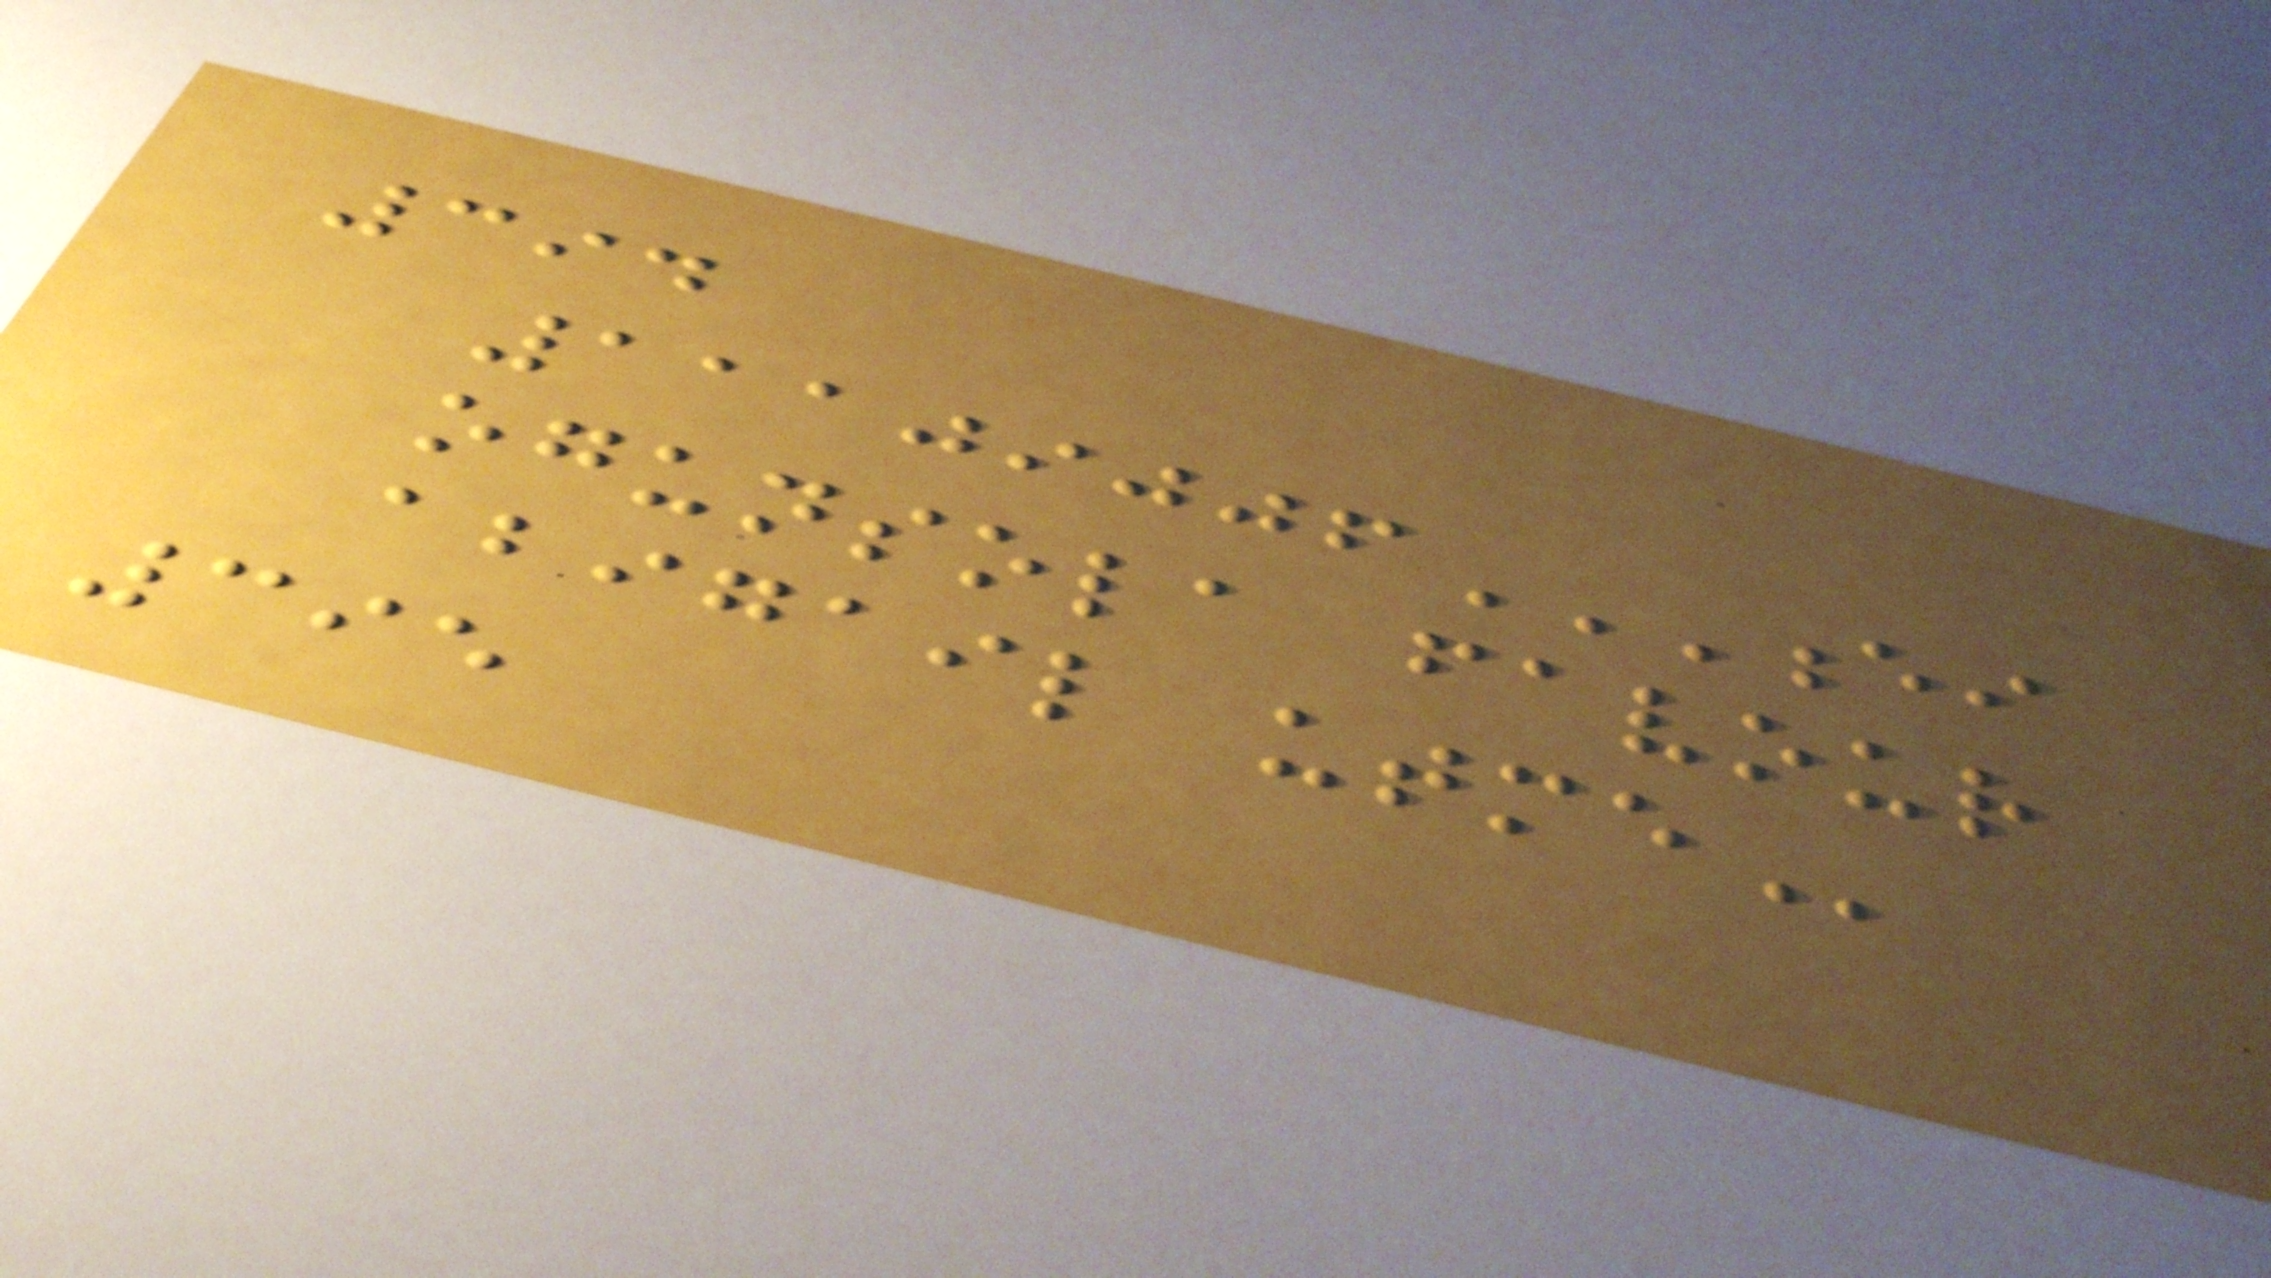394
11109006EI
OGUNSOLA FAVOUR
ABIGAIL UTME
395
